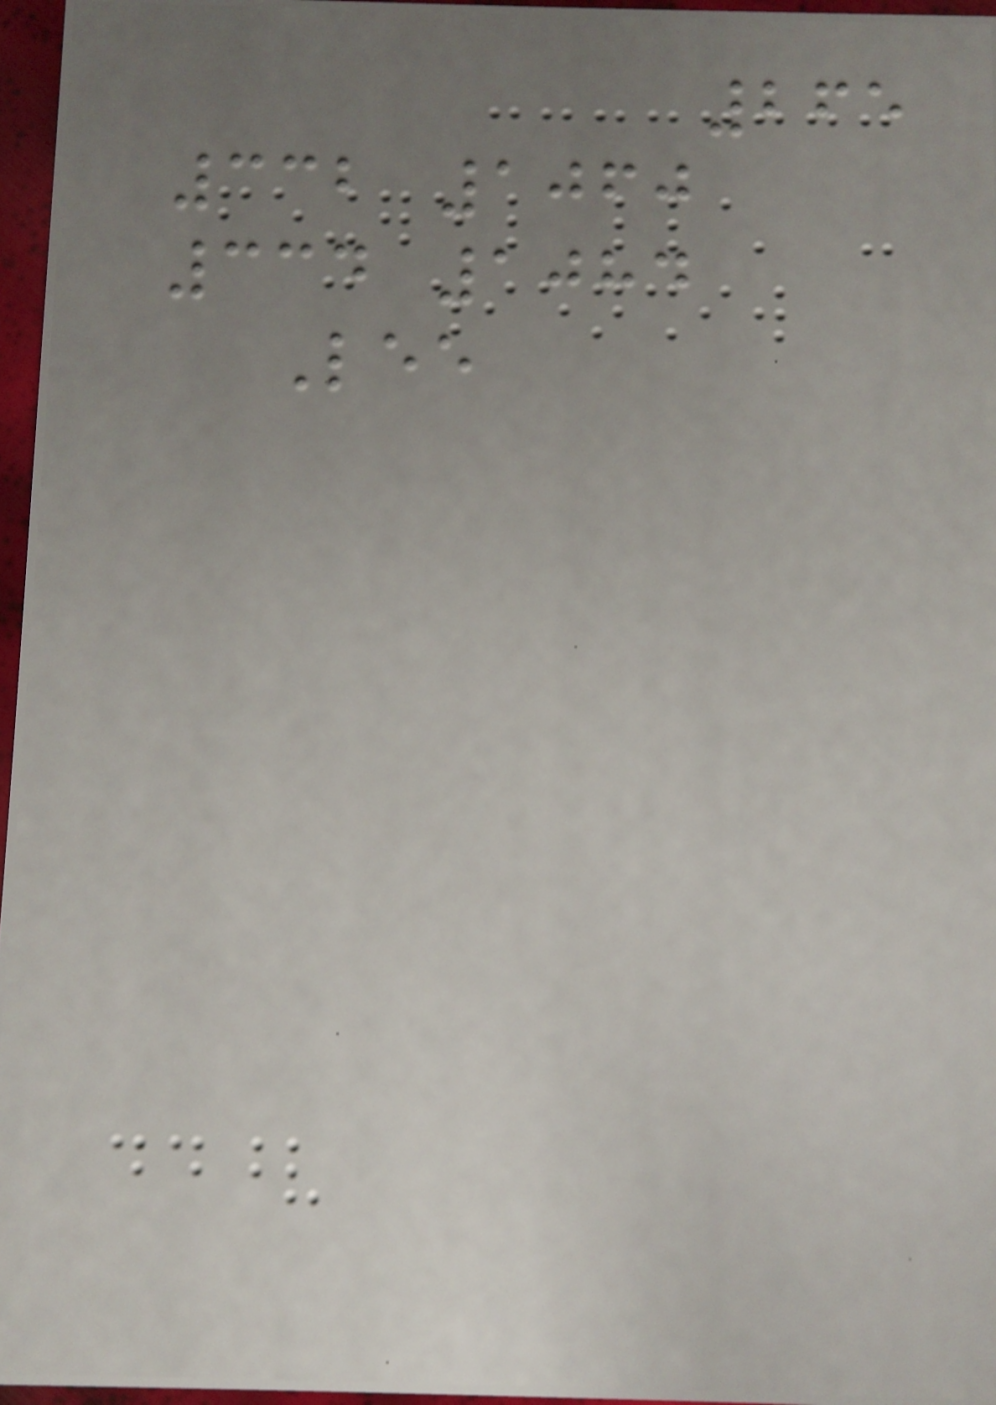265
332 1060
334 1084
Lee
